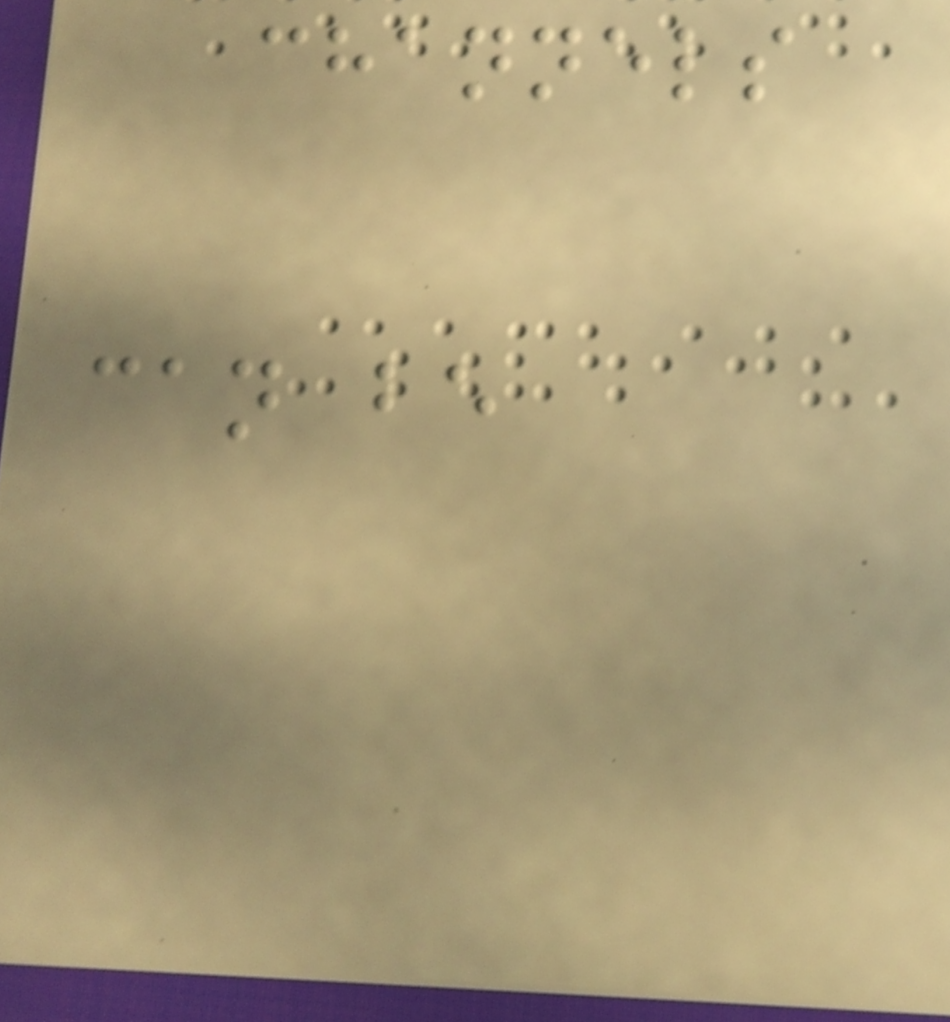channels
can be
